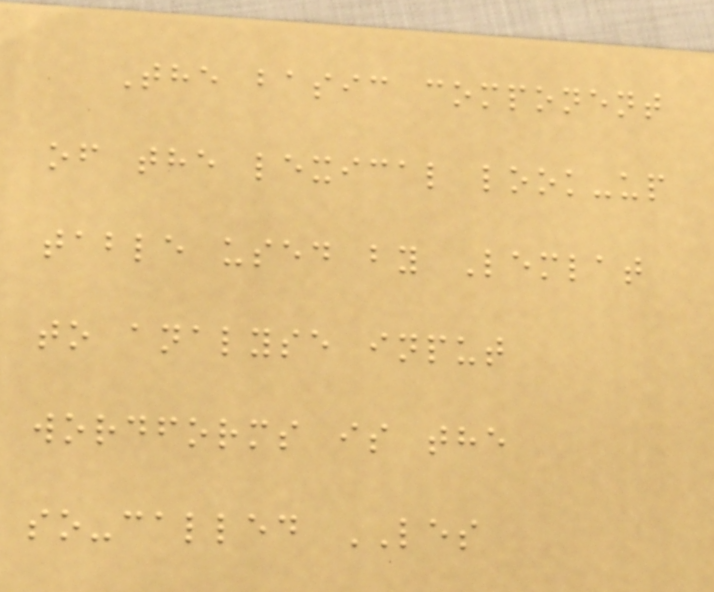The basic component
of the lexical look-up
table used by Lemlat
to analyse input
wordforms is the
so-called LES
